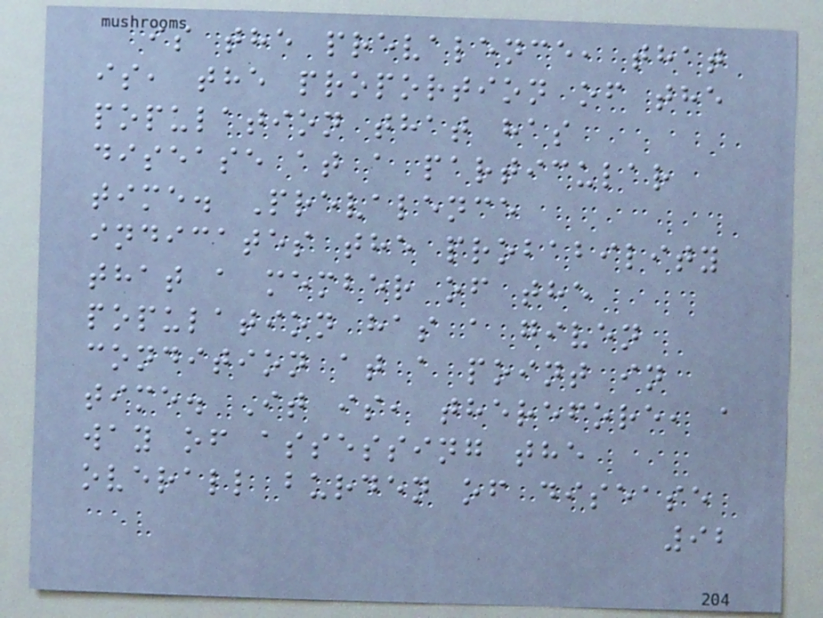is the prevalence, that
is, the proportion of the
population that has
disease at a particular
time. Prevalence
indicates the probability
that a member of the
population has a given
condition at a point in
time. It is, therefore, a
way of assessing the
overall burden of disease
92
